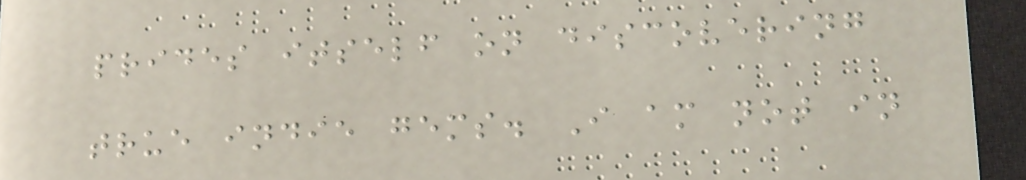prides itself on discovering
true indie gems. I am not in
